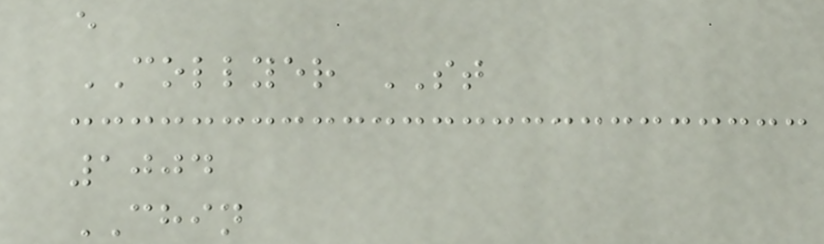e
COLLYER ST
1004
CHIN
